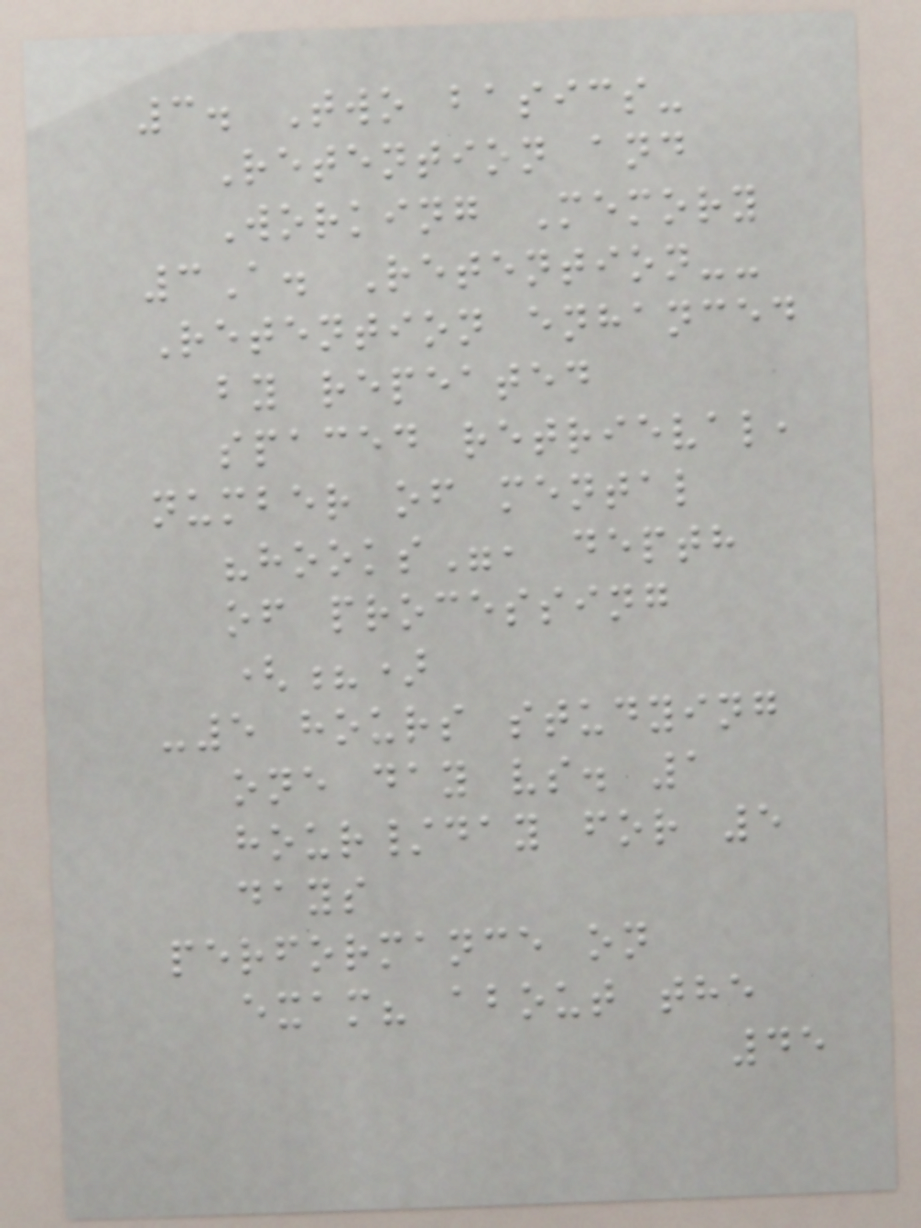3. Two basics-
Retention and
Working Memory
3A. Retention--
Retention enhanced
by repeated
spaced retrieval,
number of mental
"hooks", depth
of processing
(?)
-5 hours studying
one day vs. 1
hour/day for 5
days
performance on
exam? about the
45
